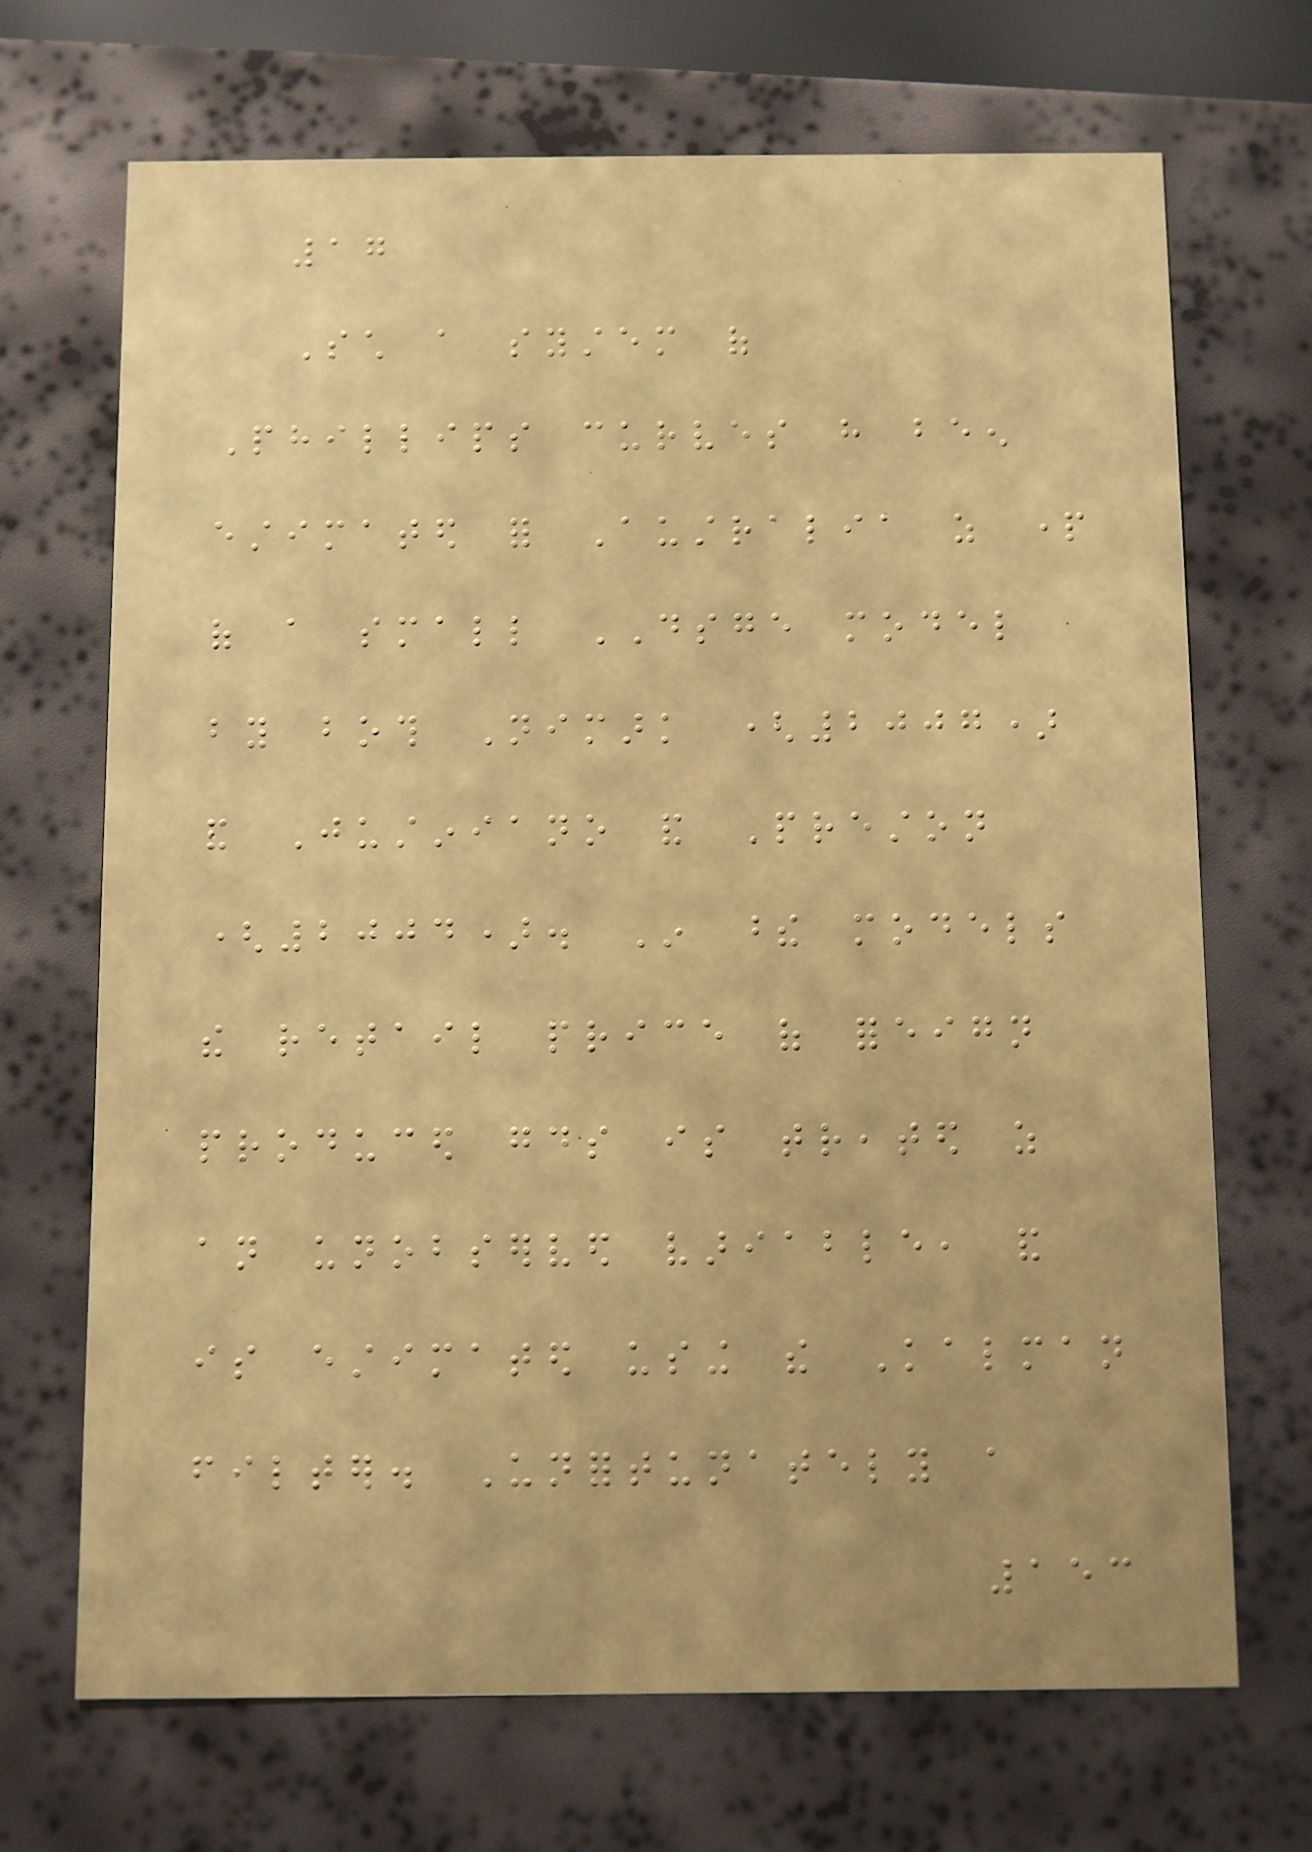17
Such a system of
Phillips curves have been
estimated for Australia as part
of a small DSGE model
by both Nimark (2007)
and Justiniano and Preston
(2004). In these models
the retail price of foreign
produced goods is treated as
an unobserved variable, and
is estimated using the Kalman
filter. Unfortunately a
153
